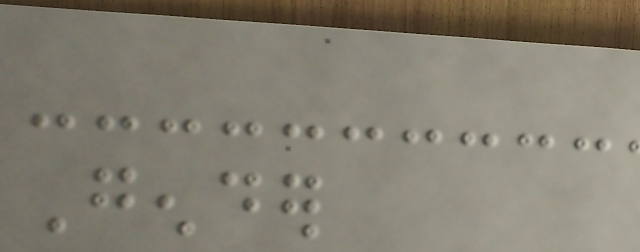Gender
